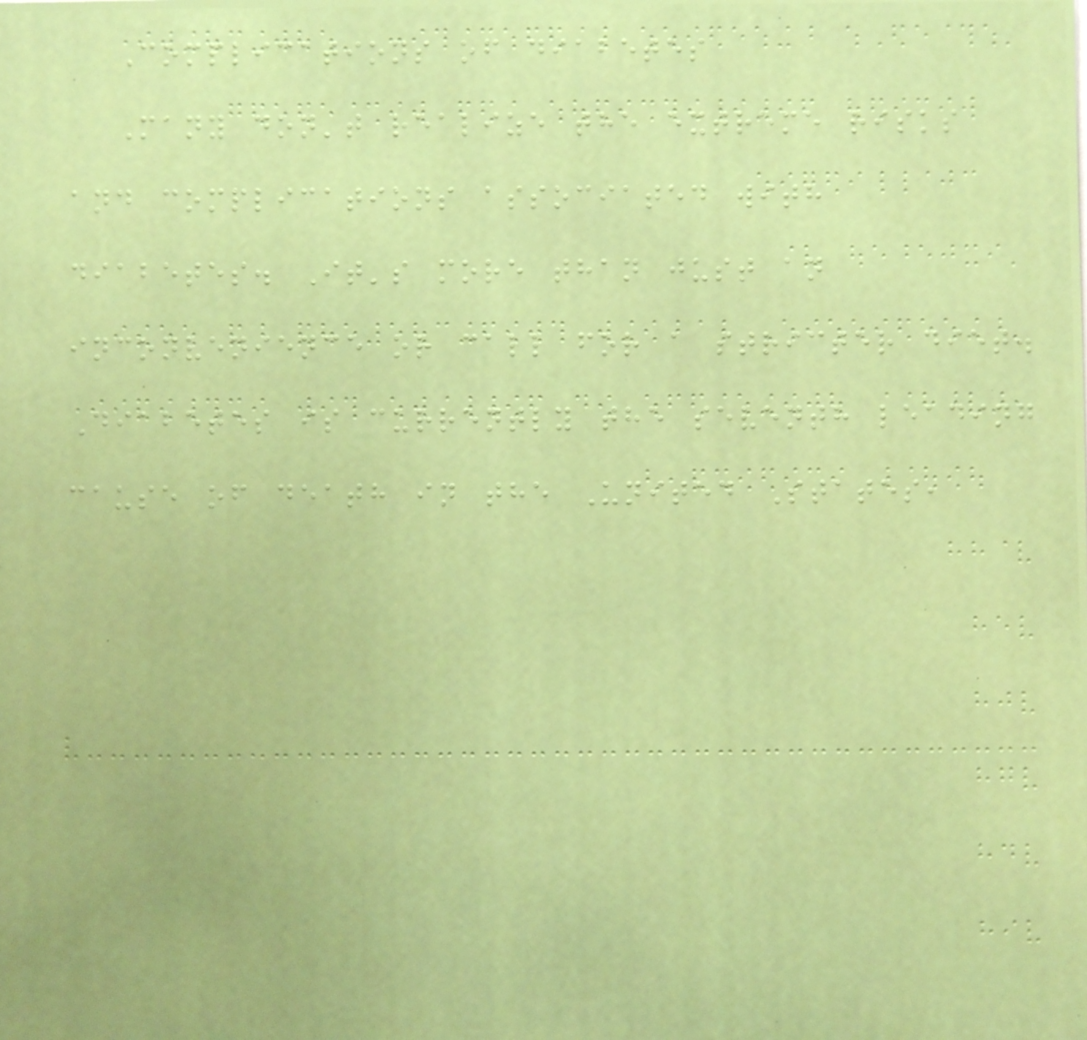Complications of diabetes
Many don't realize the extreme risks
and complications associated with
diabetes. It's more than just an
inconvenience or call for a stricter diet.
Diabetes is currently the seventh leading
cause of death in the United States,
